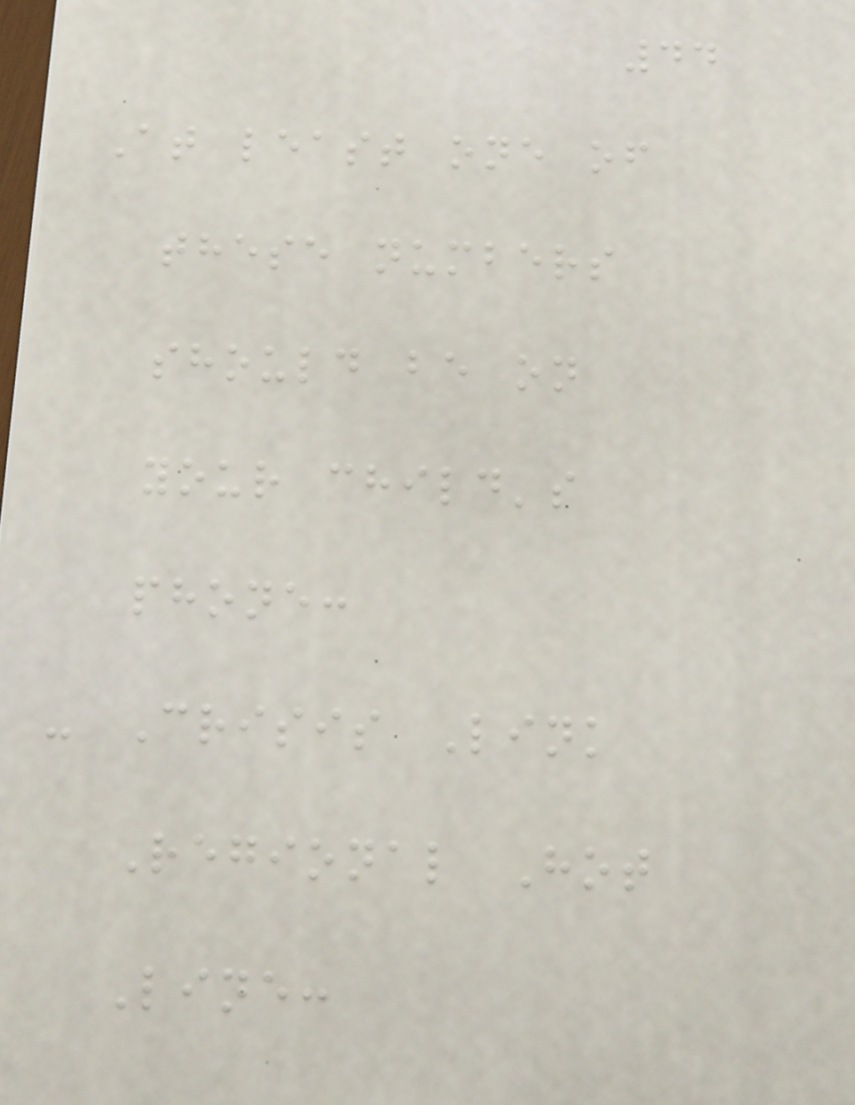44
At least one of
these numbers
should be on
your child's
phone:
- Crisis Link
Regional Hot
Line:
